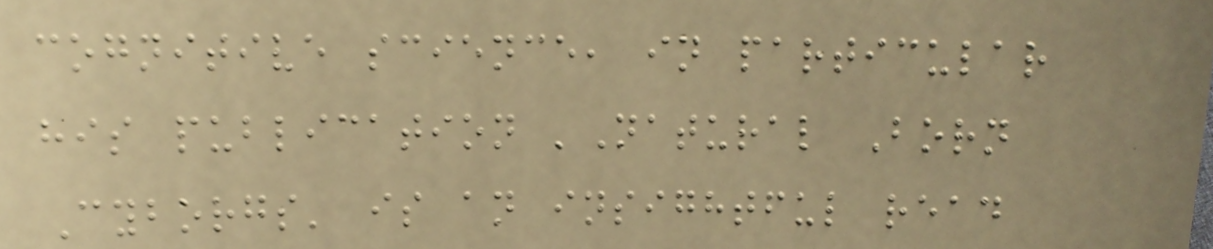cognitive science, in particular
his publication 'Natural Born
Cyborgs' is an insightful read
